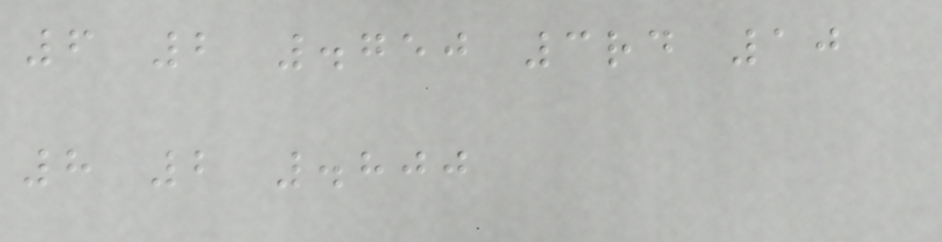6 2 .750 3rd 10
8 2 .800
